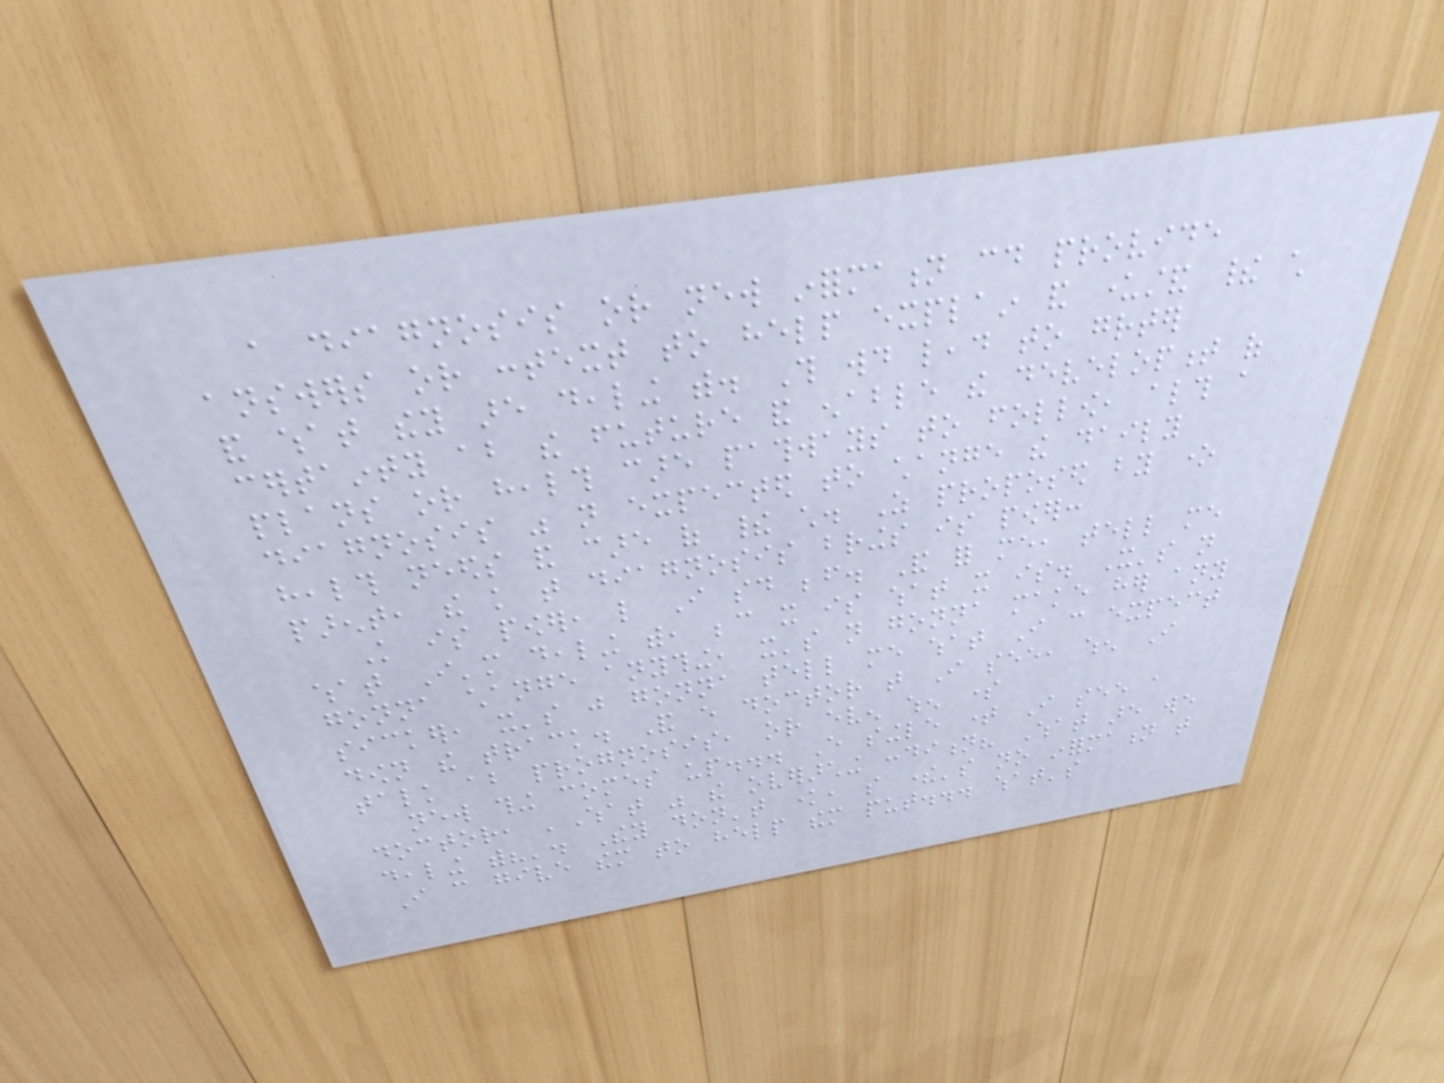a diagnosis or new information could provide
answers or context to help explain and understand their child
and what they are dealing with. This would lead to greater
certainty about the future and enable the development of
plans or health care pathways to follow, although a
diagnosis was not expected to change the daily
health needs and care of their child. As proposed by one
parent, the knowledge that diagnosis brings is power:
Knowledge is power, like I said before. And for me, tell me
what I'm dealing with, because it is what it is. It's not
gonna change anything, it's not gonna make her any
sicker, it's just gonna tell me what I can expect
down the track. And every doctor that I see, when I
talk about prognosis, or even when some
new thing comes up... Every single time I see a
doctor, 'What was the overarching condition? What are we
dealing with?'. They don't know, so there's no information that
I can give them to help them put... what's
